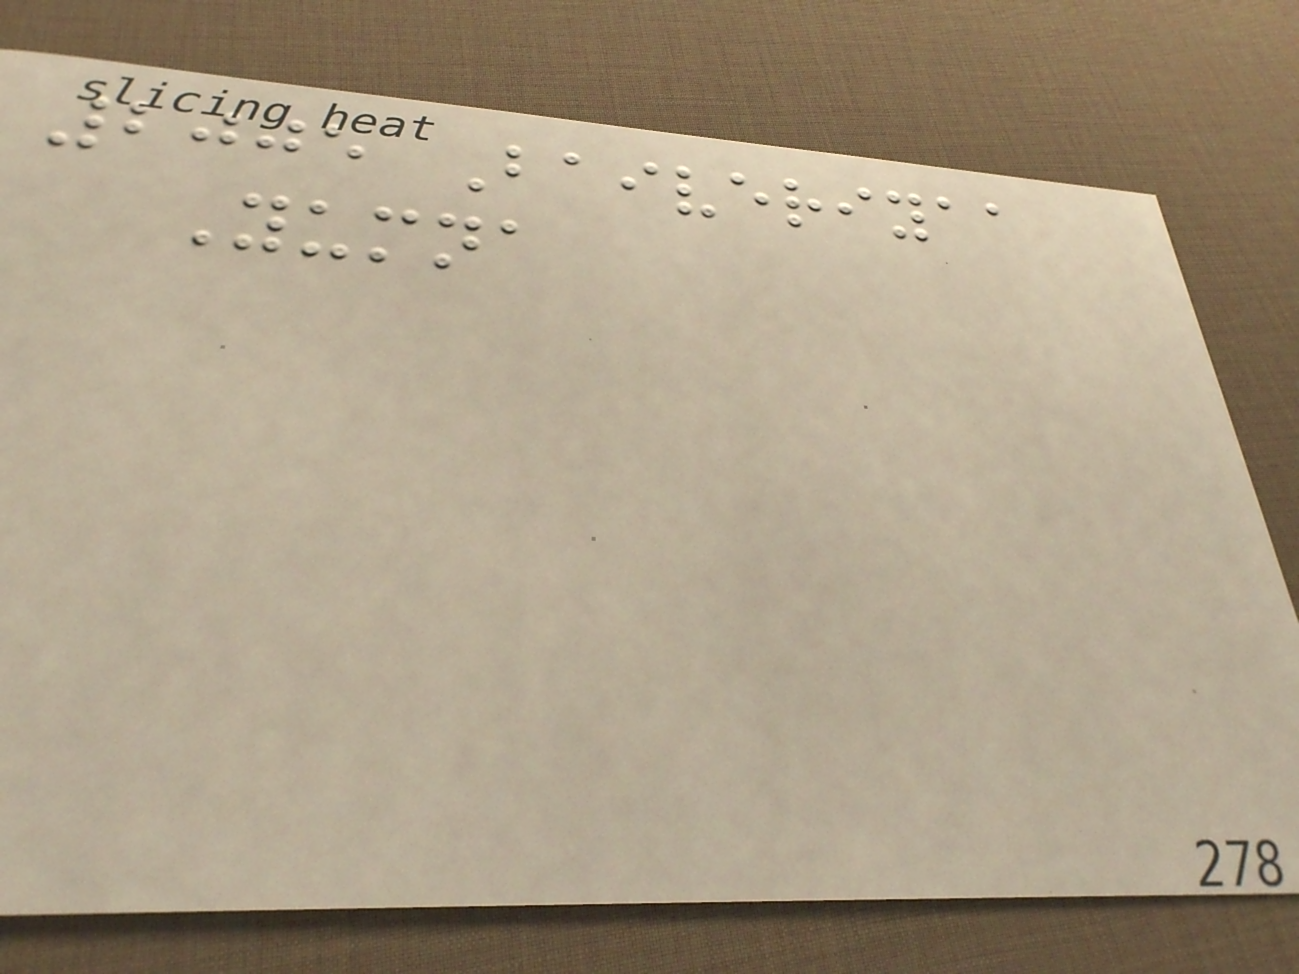2005 Baiveriyaa
Yumna
